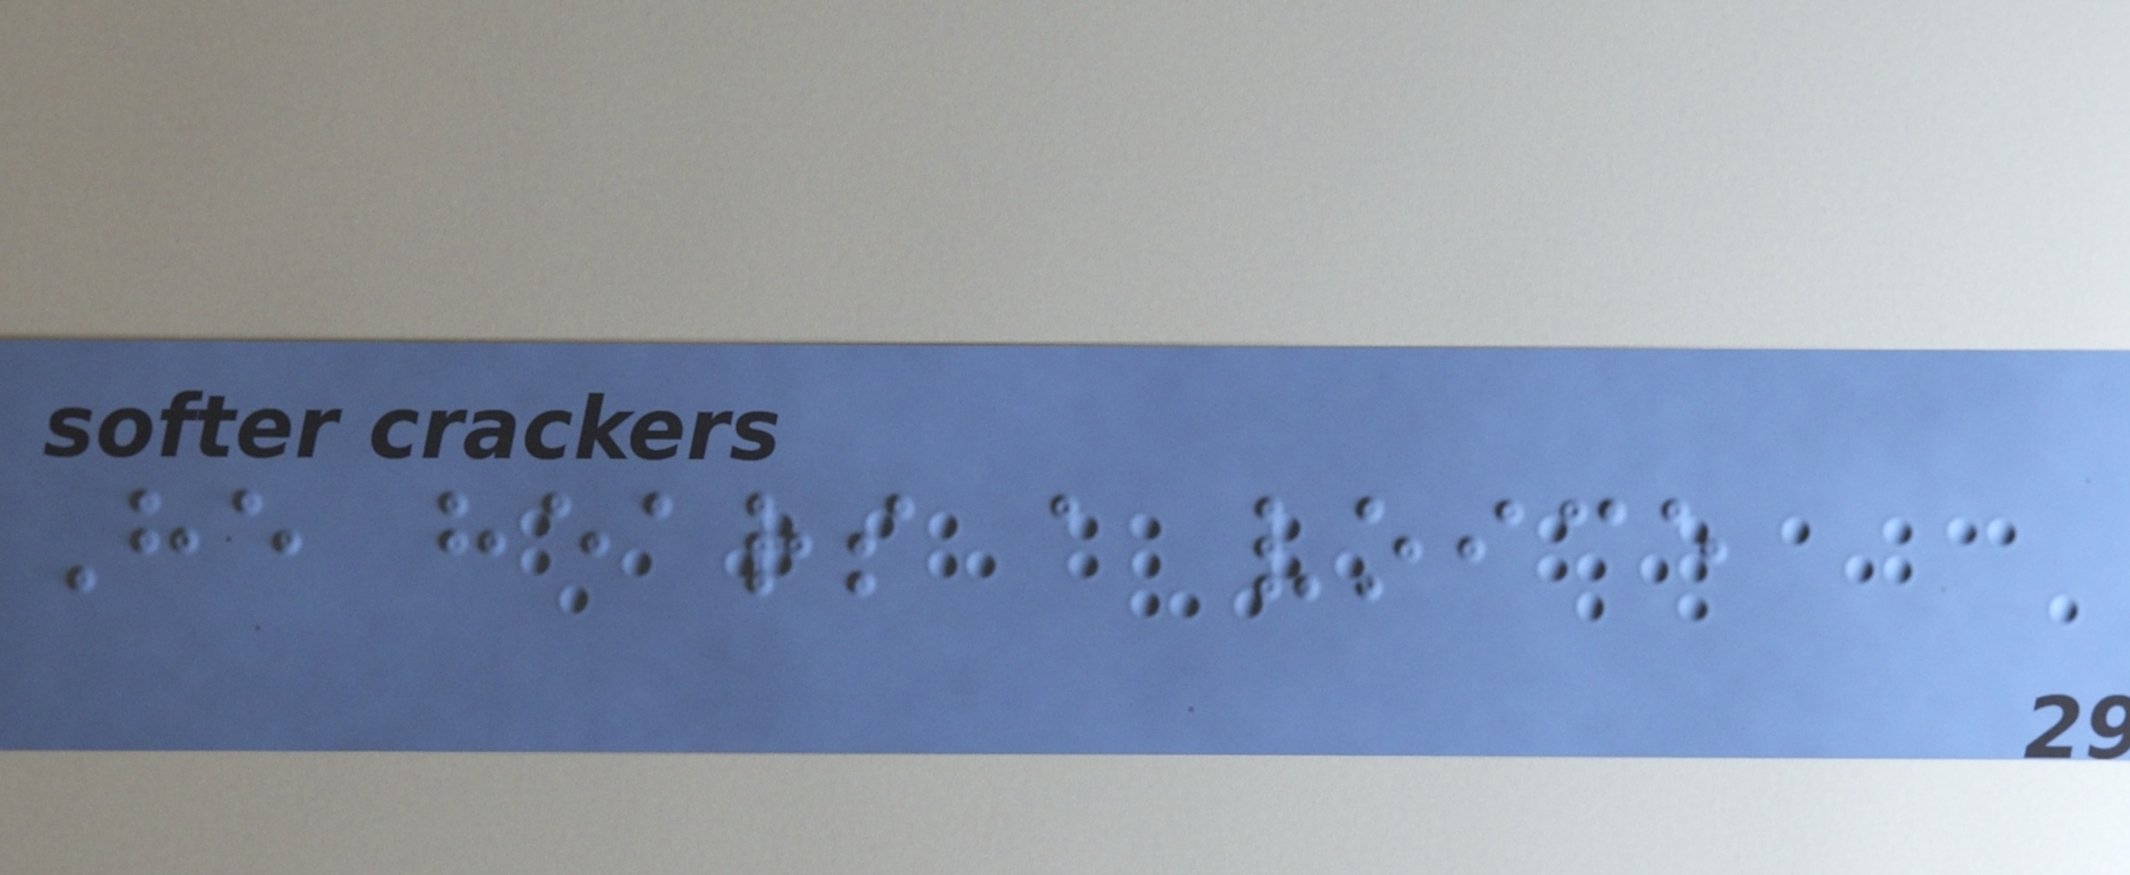He hears a voice
